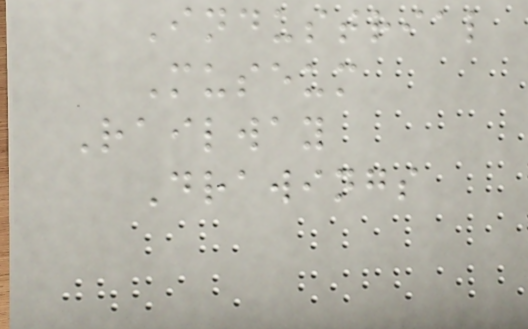Industrial
Museum
Railway
Drawings
